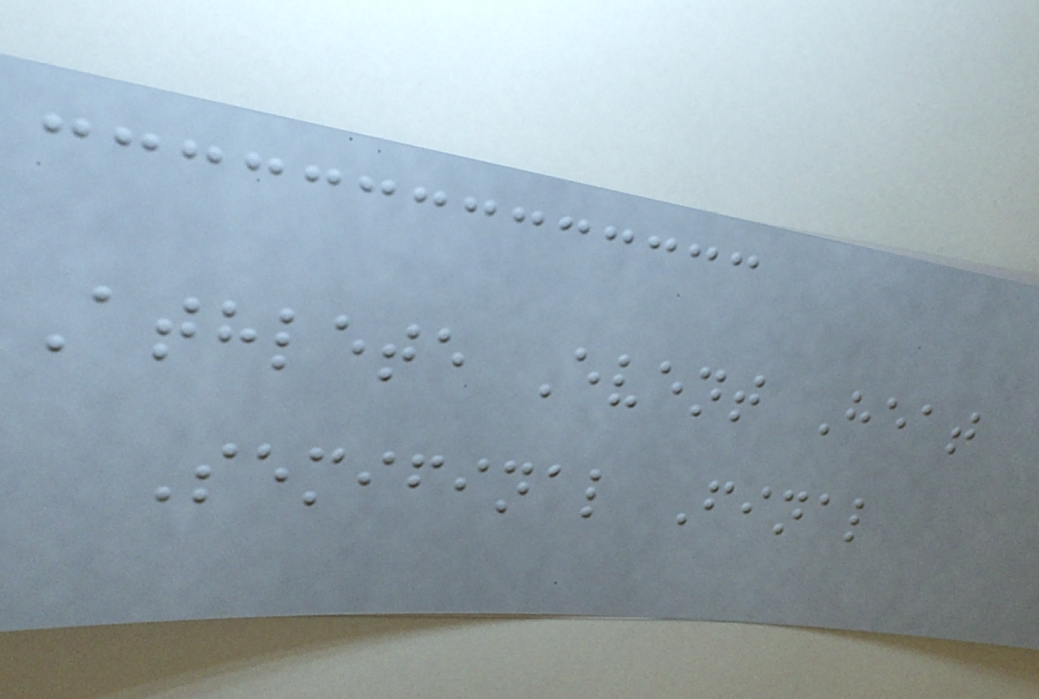Athlete Event Heat
Semifinal Final
